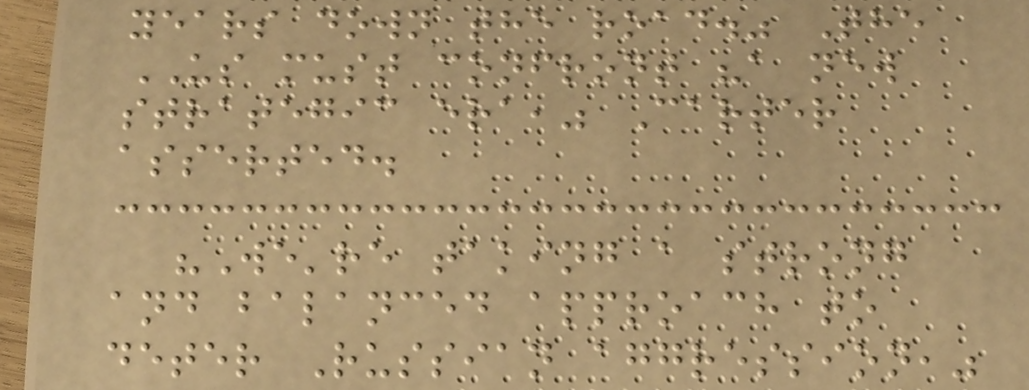years down the road." The
US must confront "a new
strategic era," Carter
asserted.
"We're taking a strong
and balanced approach to
deter Russian aggression,"
